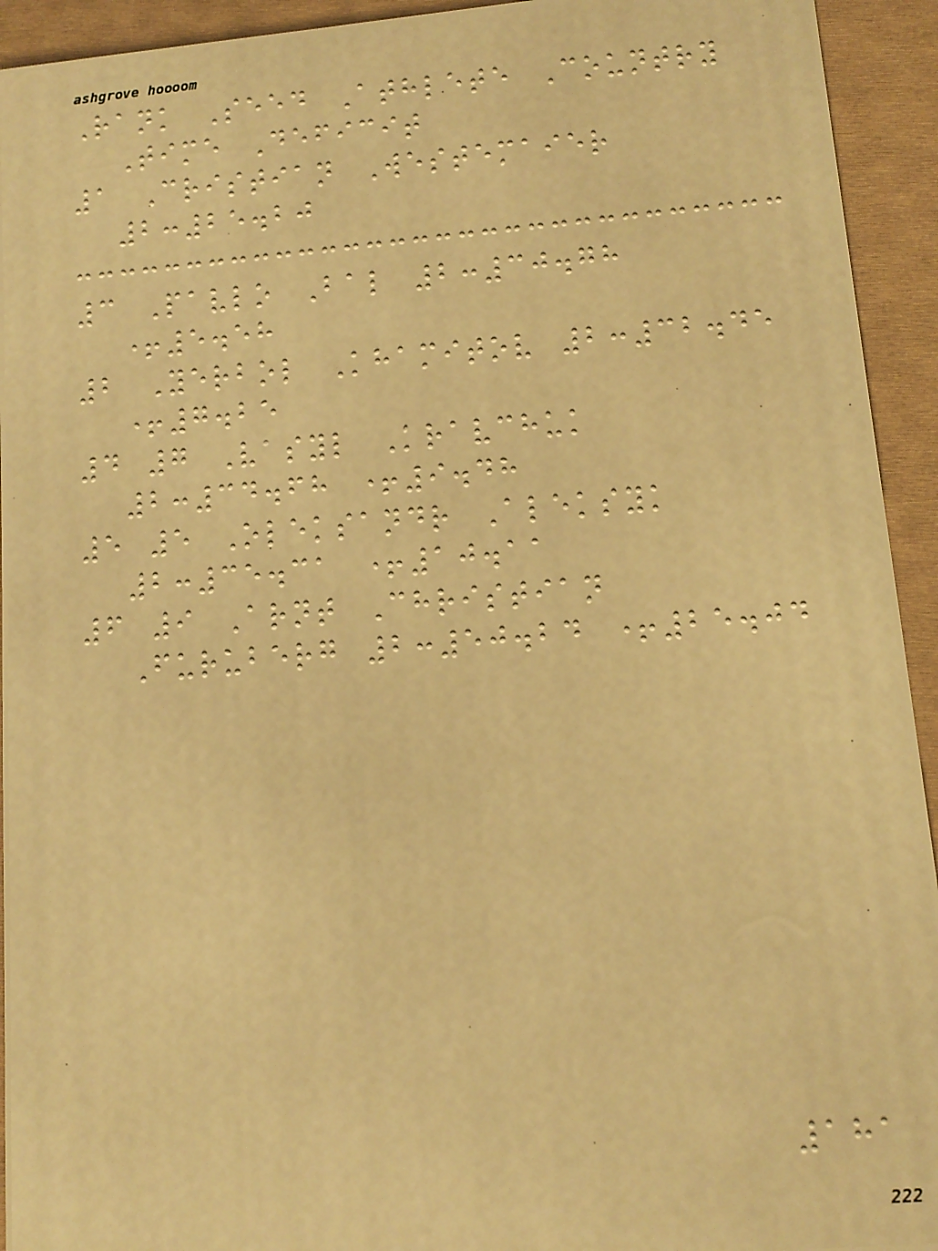Rank Seed Athlete Country
Time Deficit
1 Cristian Westemaier
2:25.20
3 Pavlo Bal 2:30.78
+5.58
2 Yerbol Khamitov 2:32.45
+7.25
4 7 Vasyl Kravchuk
2:34.68 +9.48
5 5 Oleksandr Aleksyk
2:35.31 +10.11
6 9 Arnt Christian
Furuberg 2:50.24 +25.04
181
